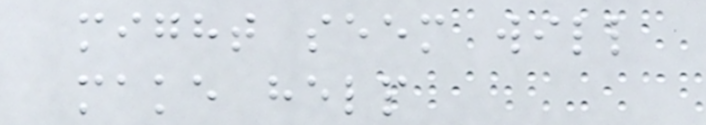might seem will
make help
